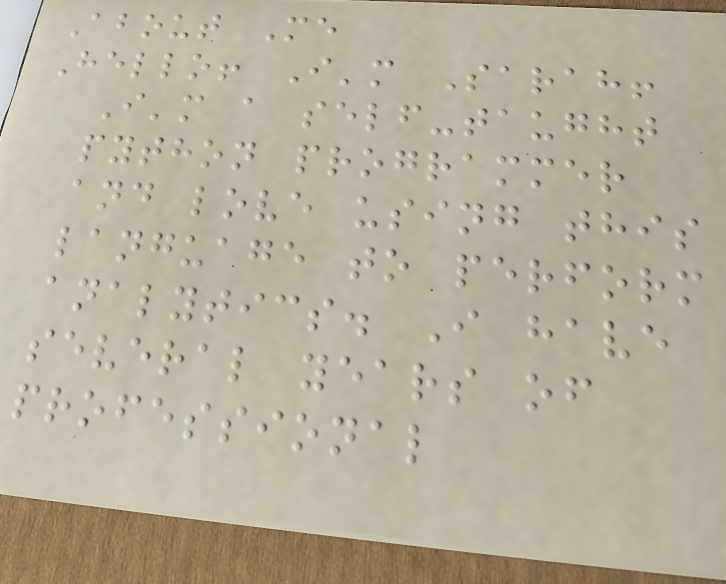About Me
Hello! I'm Sarah!
I'm a self-taught
python programmer
and love using this
language to perform
analytics. I have
several years of
professional
